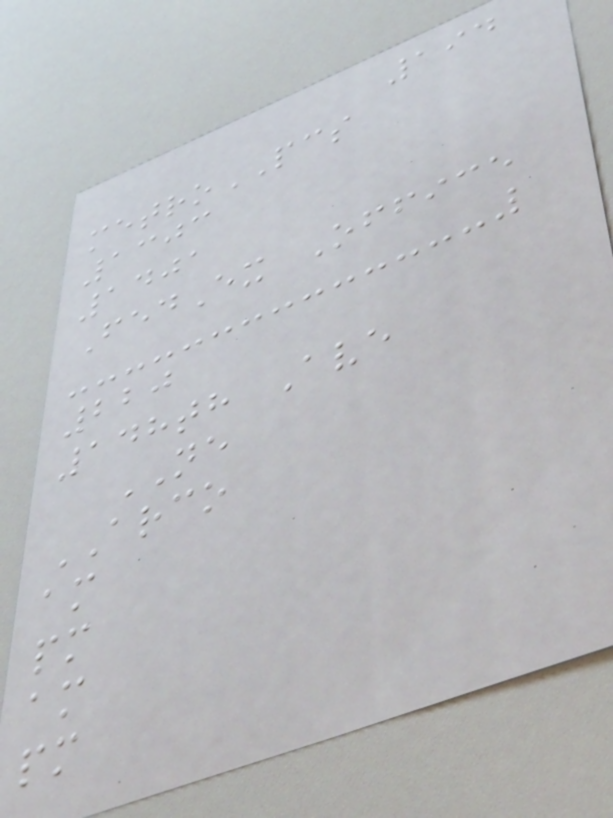194
metroPCS
1303
1401
FedEx Office
220
148th Ave
NE
ARCO
am
pm
am
pm
